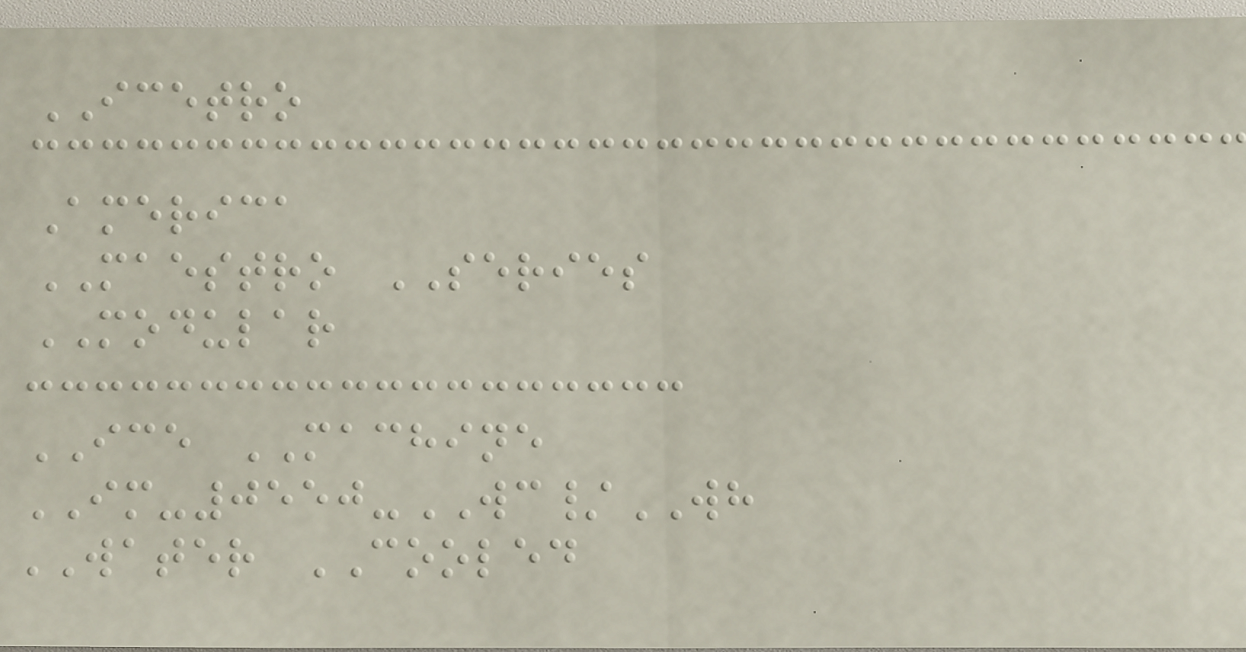ICETRO
America
MAESTRO SERIES
MODULAR
ICE MACHINE
IM-0550-WC/WH
WATER COOLED
